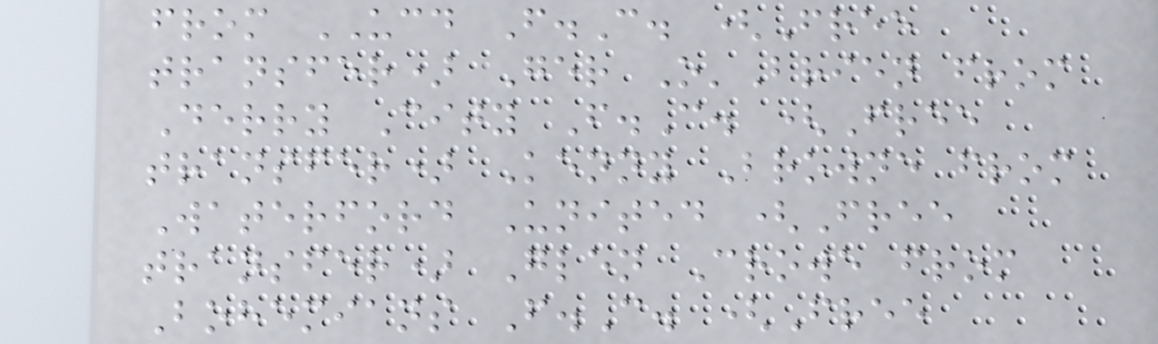from UCD F.C. (Free
transfer) Ger O'Brien from
Derry City F.C. (Free
transfer) Kenny Browne from
Waterford United (Free
transfer) Glen Crowe from
Bohemians F.C. (Free
